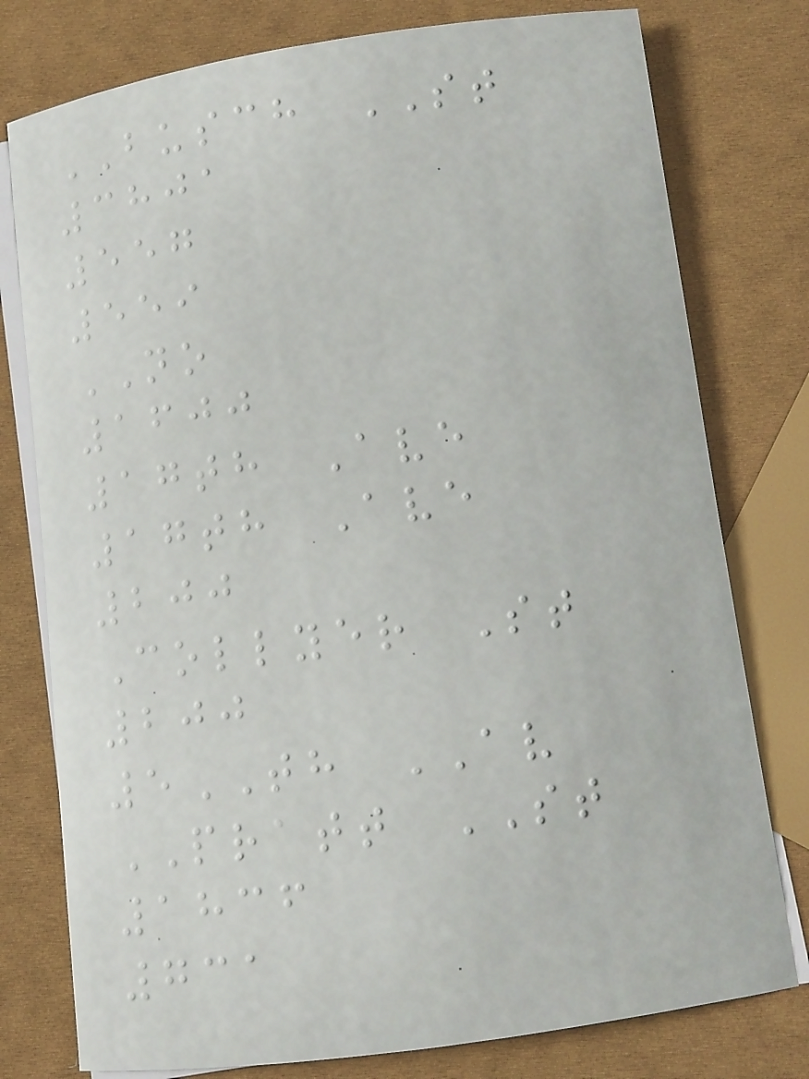BUSCH ST
3801
557
559
NO
1600
17th Ave
17th Ave
200
Collyer St
200
5TH AV
PRATT ST
1836
731
